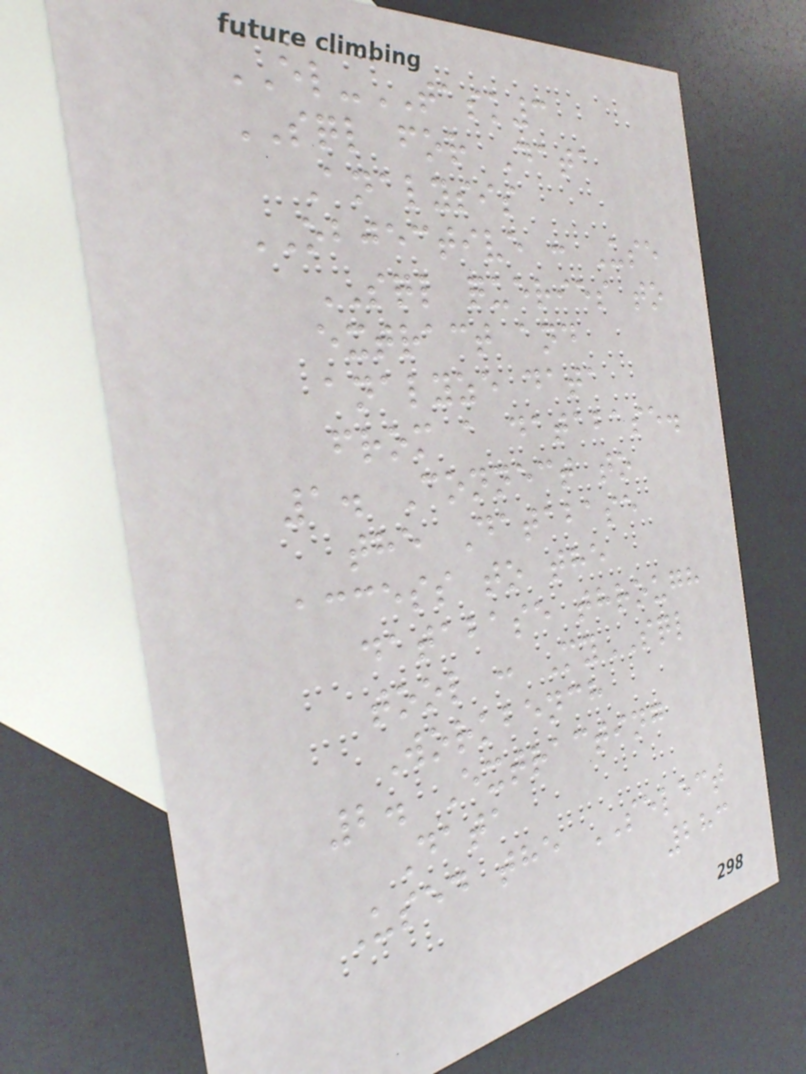EL-TASK3
SQL for Data
Analysis
OBJECTIVE : Use
SQL queries to
extract and
analyze data
from a database.
1. Connect to
the Database
access to the
database through
tool : MySQL
Workbench
2. Extracting
Data
Used the SELECT
283
